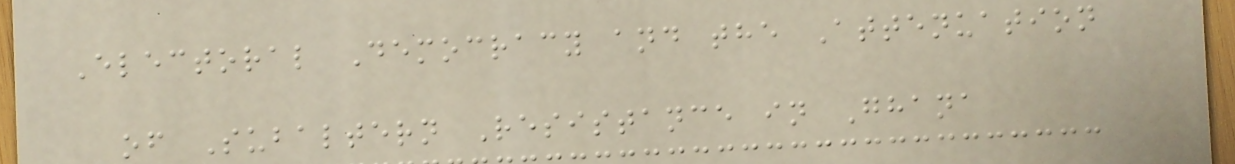Electoral Democracy and the Attenuation
of Subaltern Resistance in Ghana
